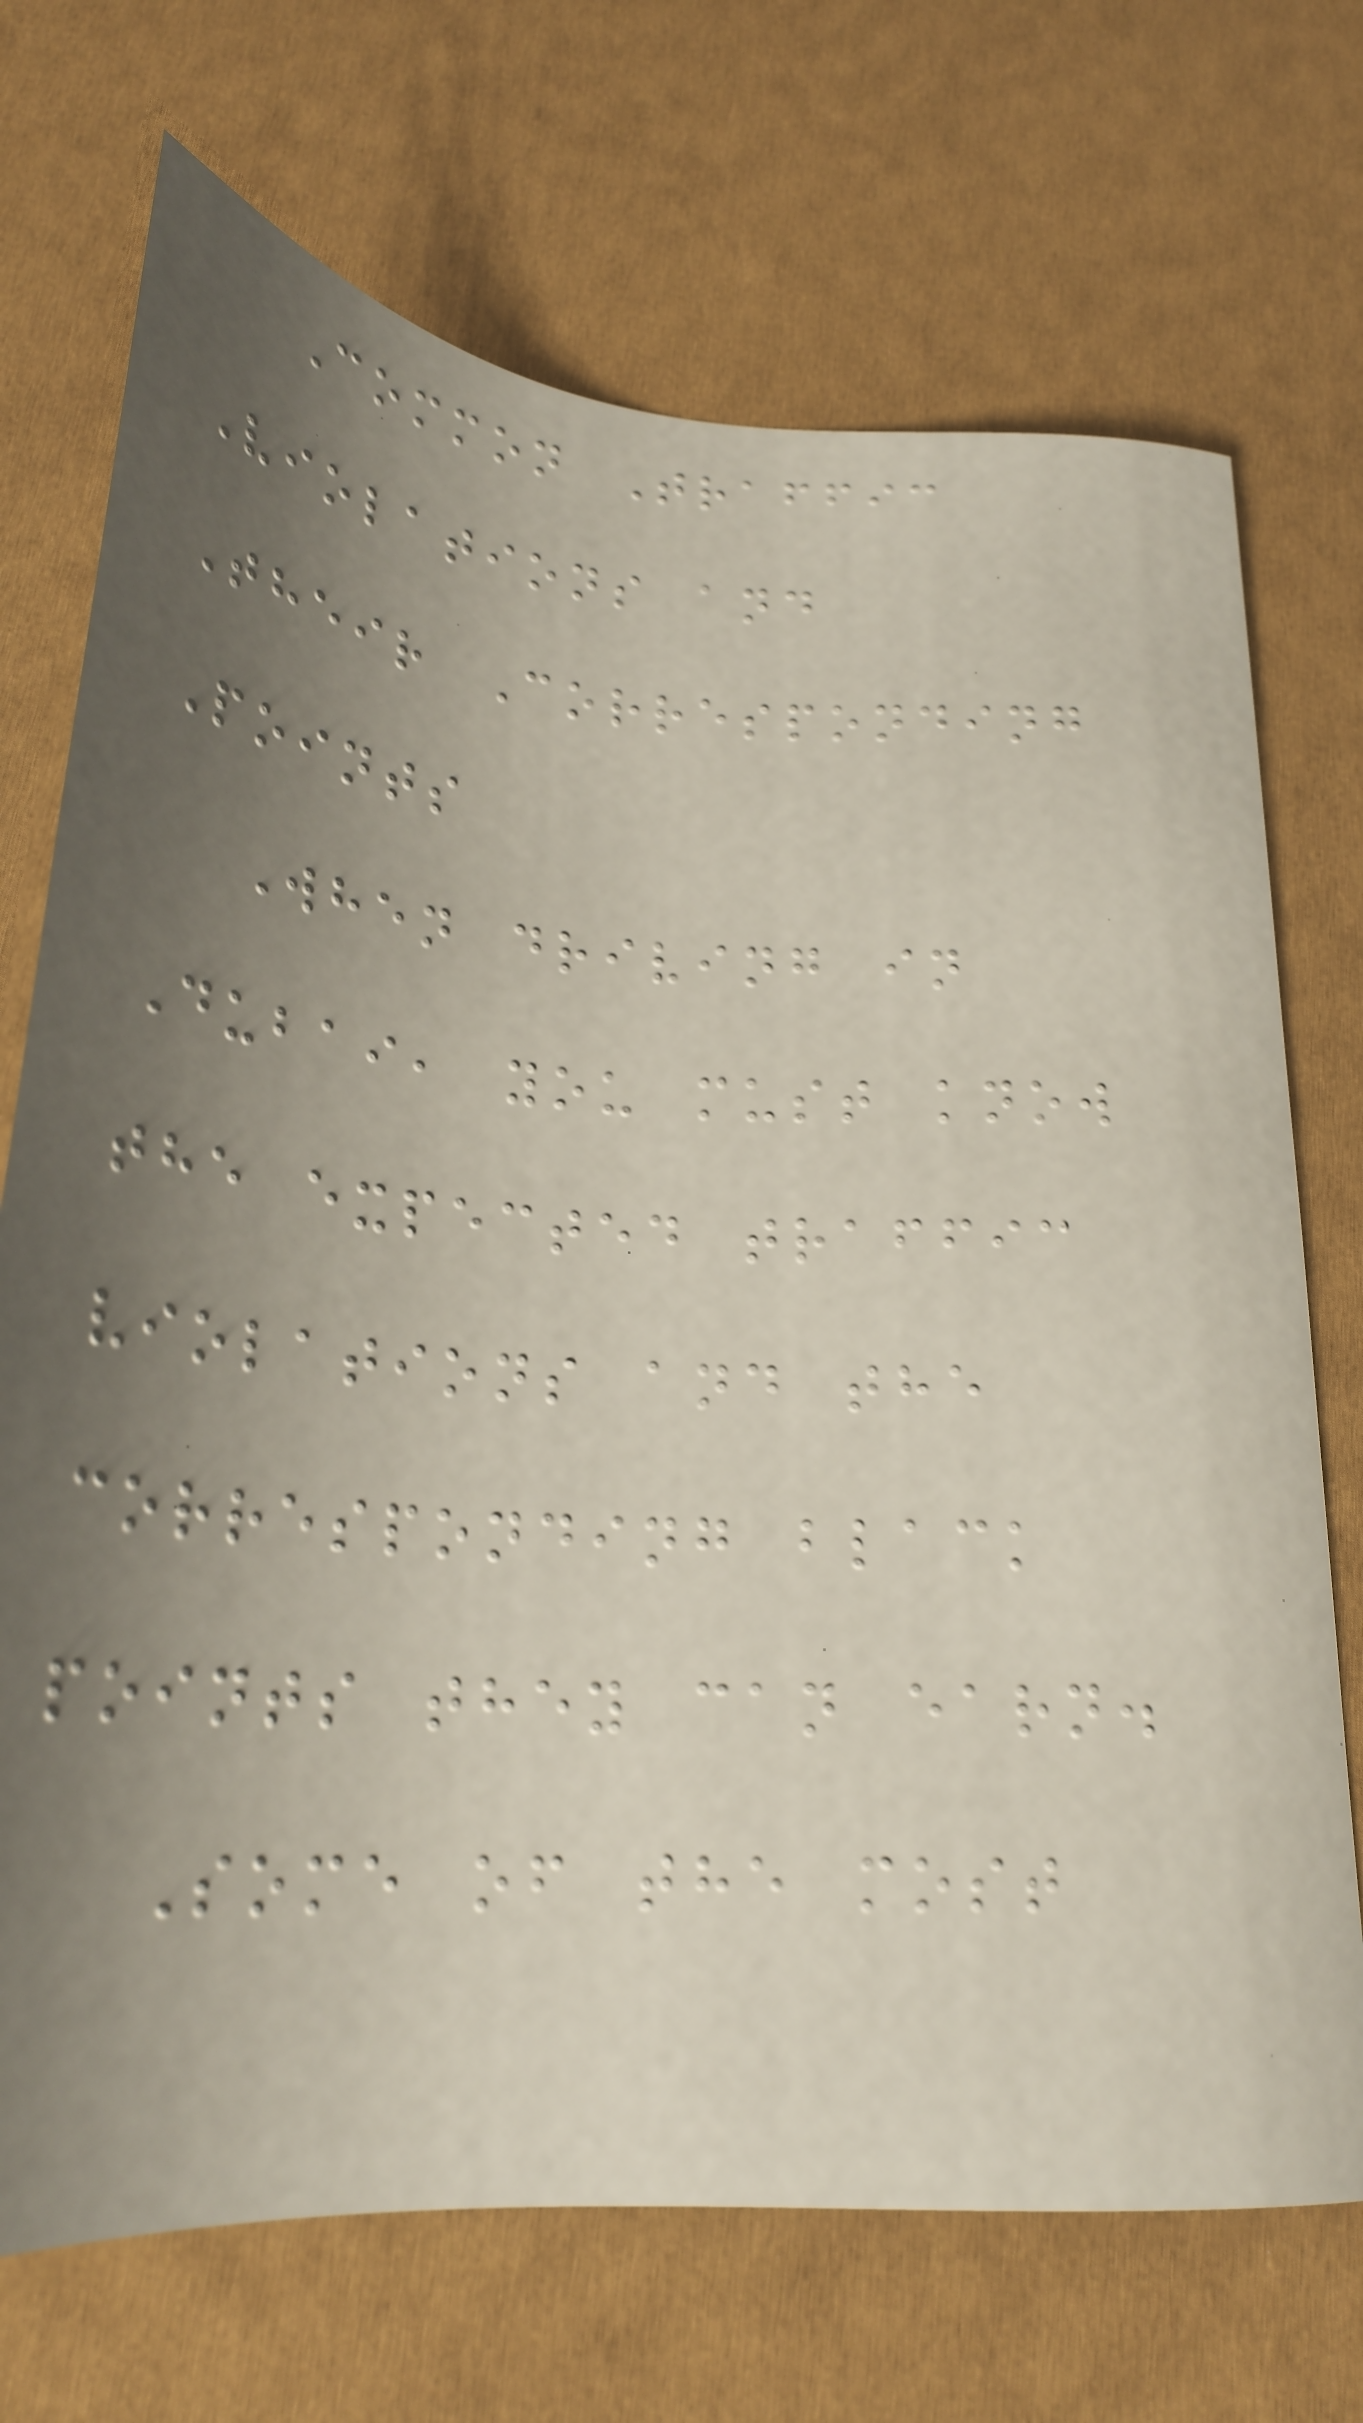Common Traffic
Violations and
Their Corresponding
Points
When driving in
Dubai, you must know
the expected traffic
violations and the
corresponding black
points they can earn.
Some of the most
